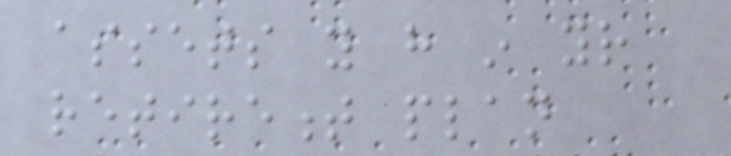assets you have in your
retirement plan
